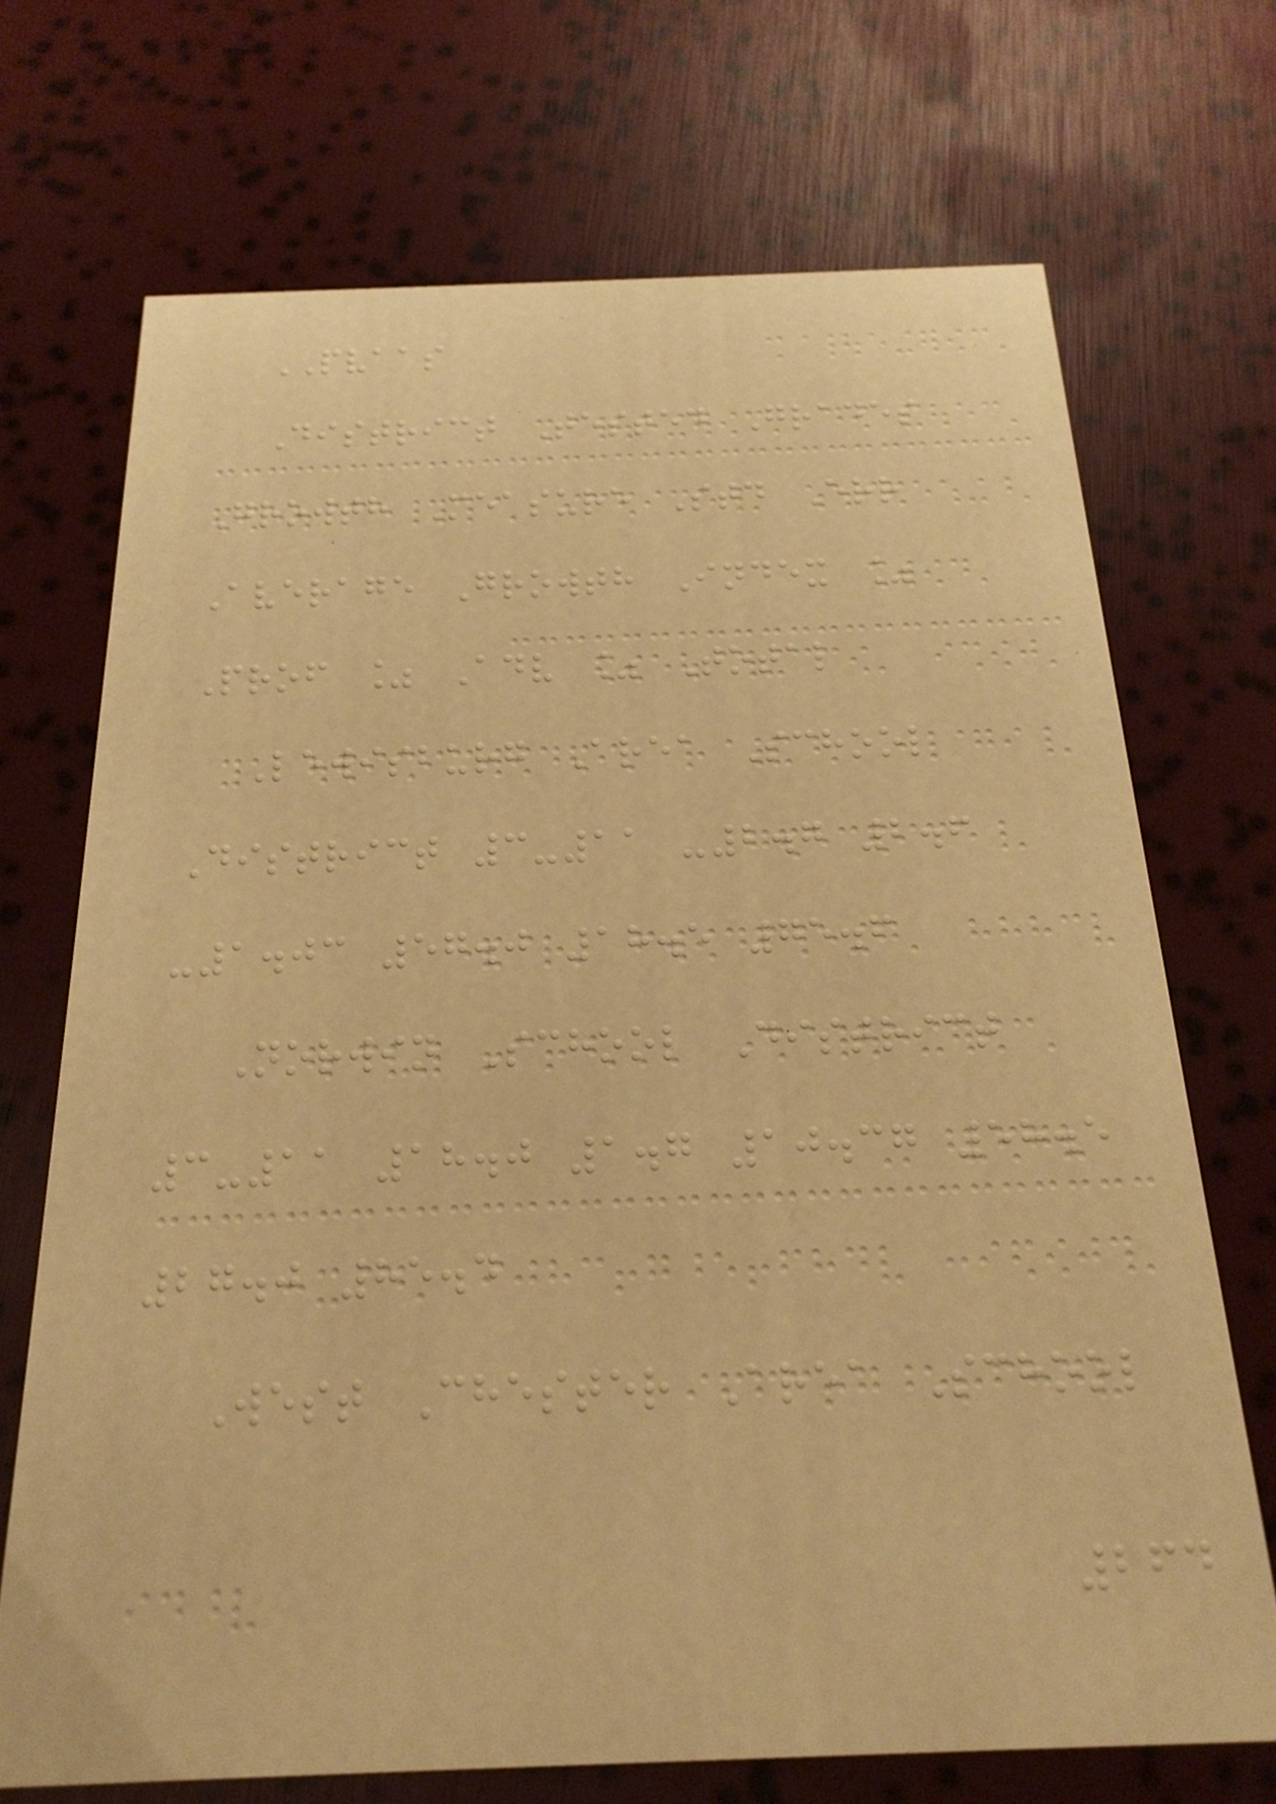PVAAS
District Tested Grades
Growth Measure Std Err
Average Growth Index %
Prof % Adv % Total
Lewisburg Area School
District 3-11 -2.7 2.6
-1.03 57.0 18.5 75.6
Norwin School District
3-11 18.0 1.7 10.37 58.5
27.0 85.4
West Chester Area School
264
